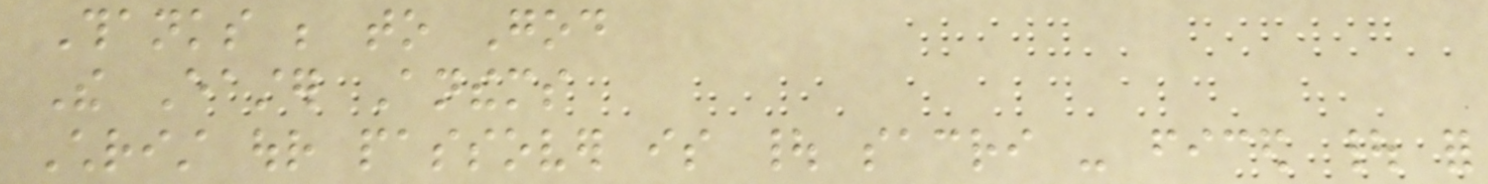Thanks be to God
The Easter Anthems
Christ our passover is | sacri - ficed | for
